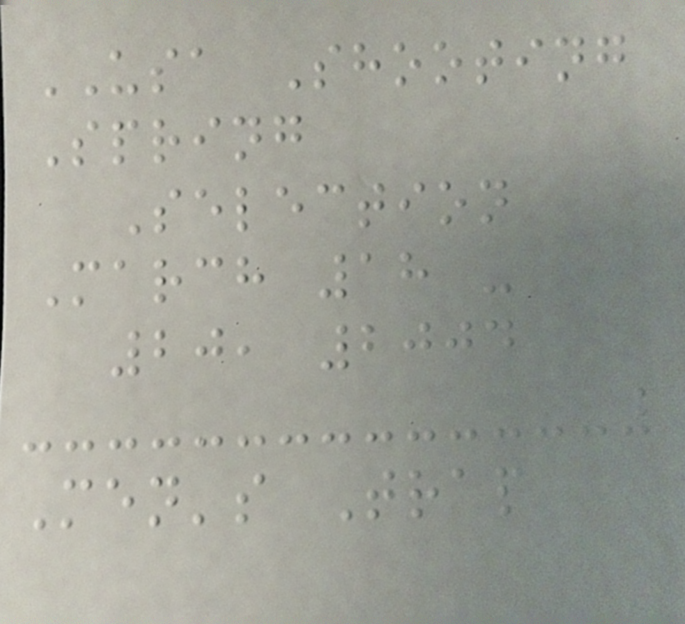USA Shooting
Spring
Selection
March 18 -
20, 2004
Men's Trap
